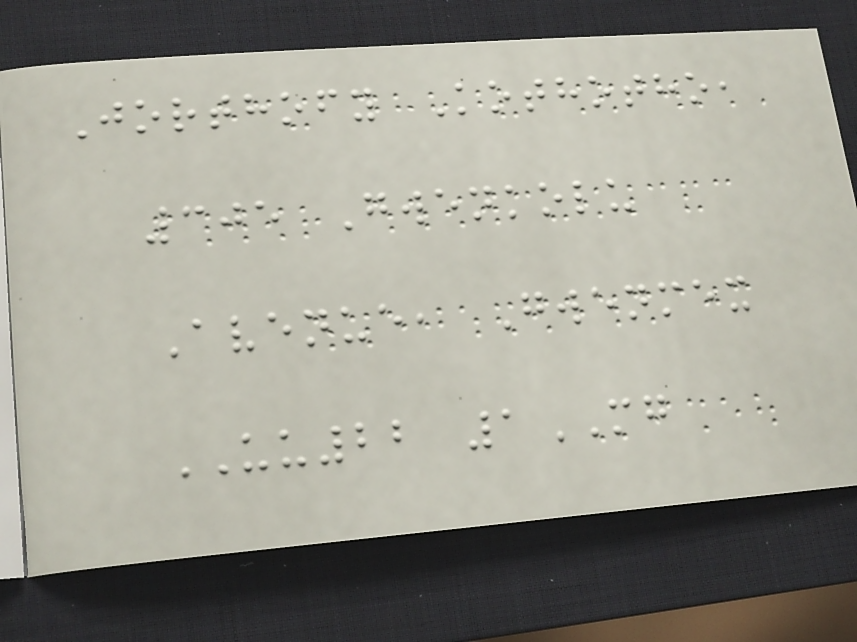Jorthofy Kothotho,
305 Gwenkolu
Avenue, Gwenmex
UU22 1MG
